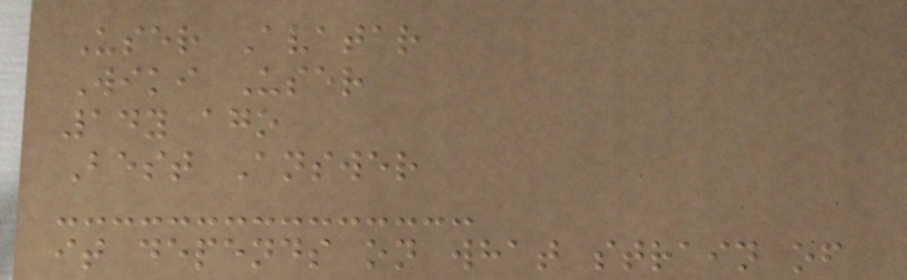User Avatar
Wiki User
14y ago
Best Answer
it depends on what strain of
